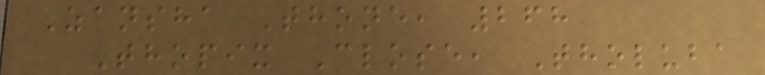Zansha Thone, 268
Thopix Close, Tholuba
